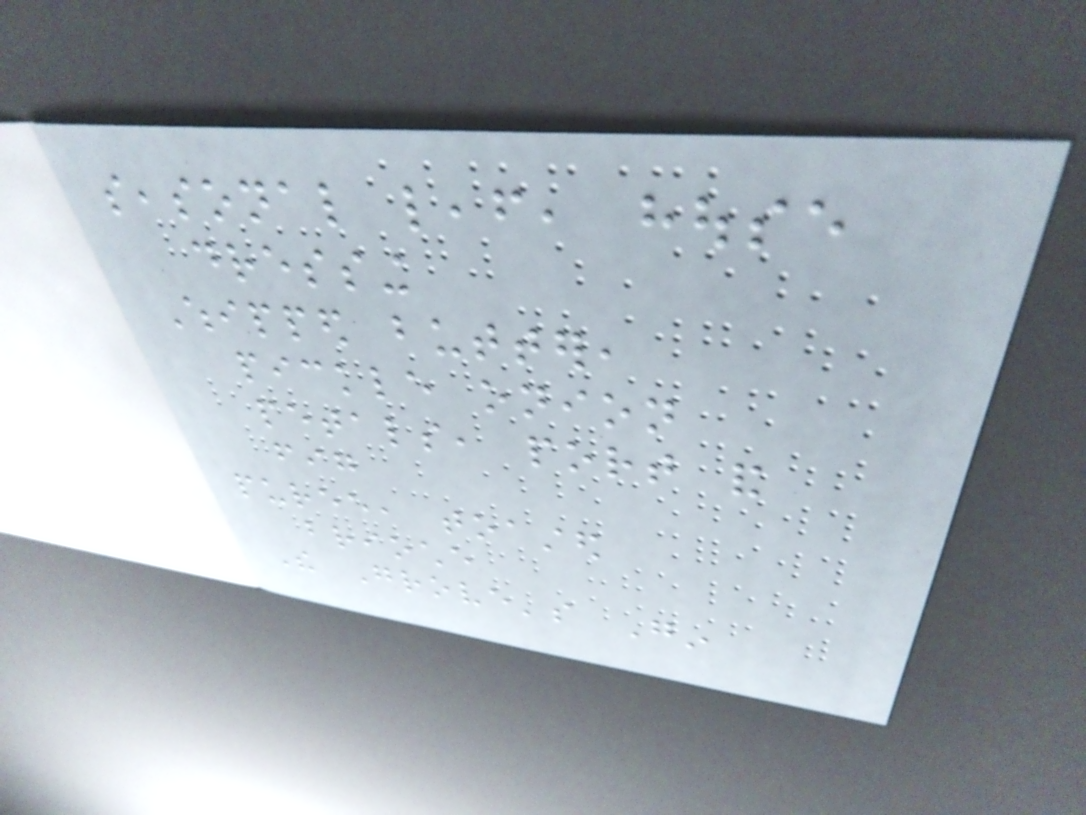seasonal leaf, house
dressing
Whipped butter,
pickle onion
petals, port and
fig
puree, toasted
brioche
The Grove's Gin
